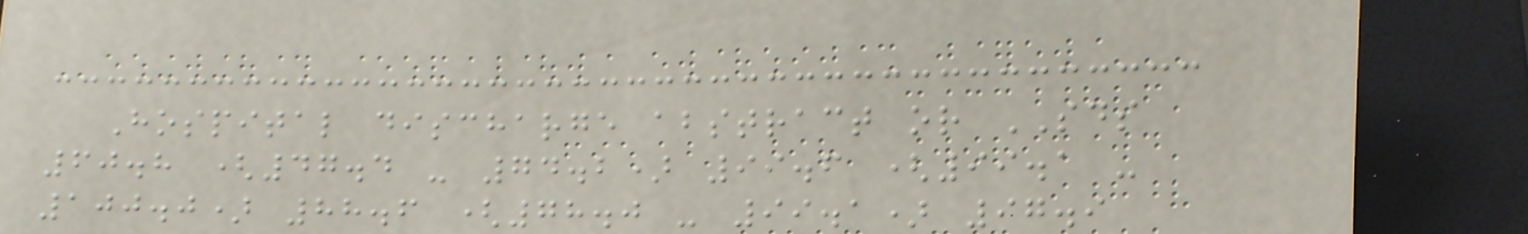Hospital discharge abstract or SDS
60.8 (47.4 - 74.2) 99.6 (99.1 -
100.0) 88.6 (78.0 - 99.1) 97.9
